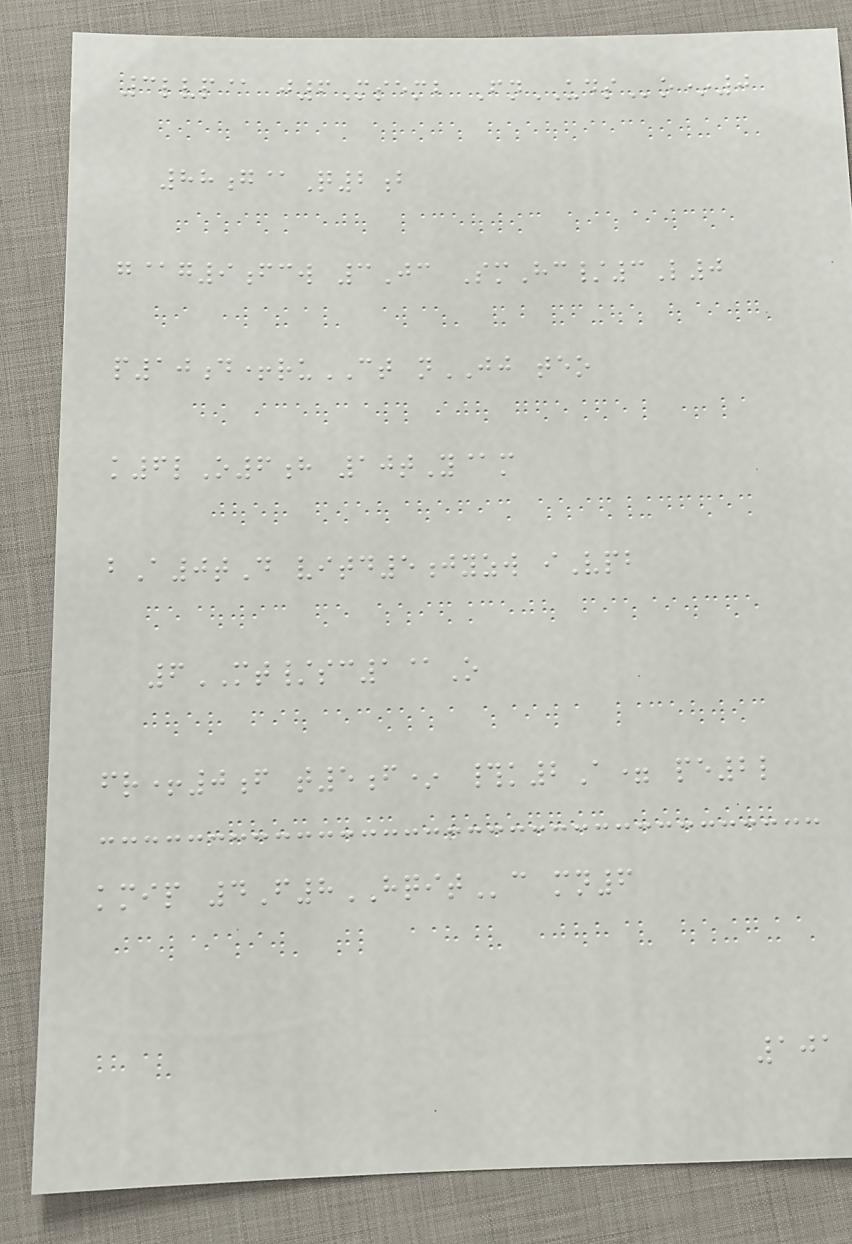3lvp@ j6Msemb FnUDSo*0
88g@Q2b
g@g9fcw 3Jc SmHc/3L0
p10d+ruCT nJJ teo
k6lO6h 10tY@m
bA0tD vitd5jyzw iVpb
6MT/sc1@O
fr+0f t5f* #k2A= pe2l
kmip 4F8HQITc mn6
101
